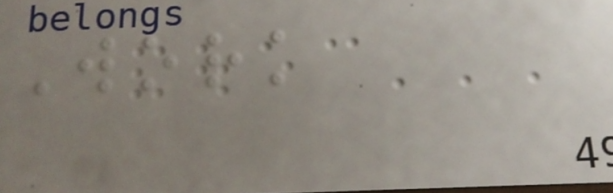Work
